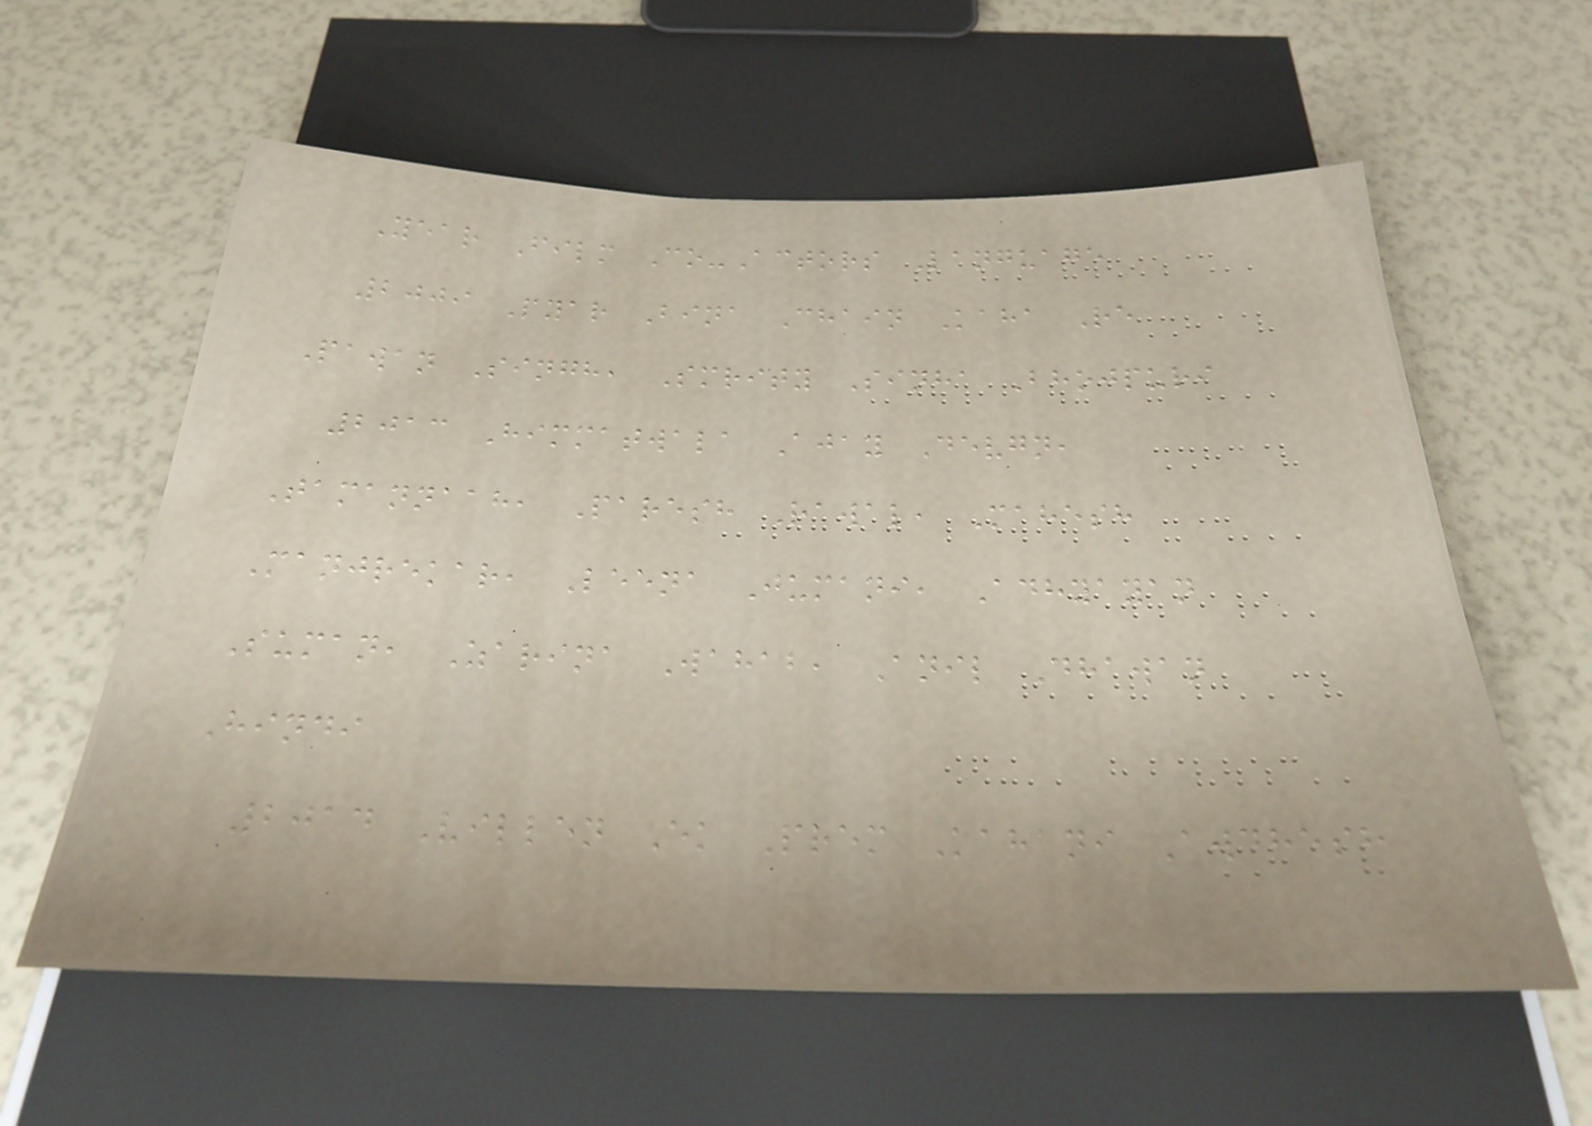Year Film Co-Actors Language
2009 Pyar Bina Chain Kaha Re
Pawan Singh, Smrity Sinha Bhojpuri
2013 Himmatwala Ajay Devgn,
Tamannaah, Paresh Rawal, Mahesh
Manjrekar, Leena Jumani, Adhyayan
Suman, Zarina Wahab, Anil Dhawan
Hindi
2014 Villen Ek Prem Kahani Awdhesh
